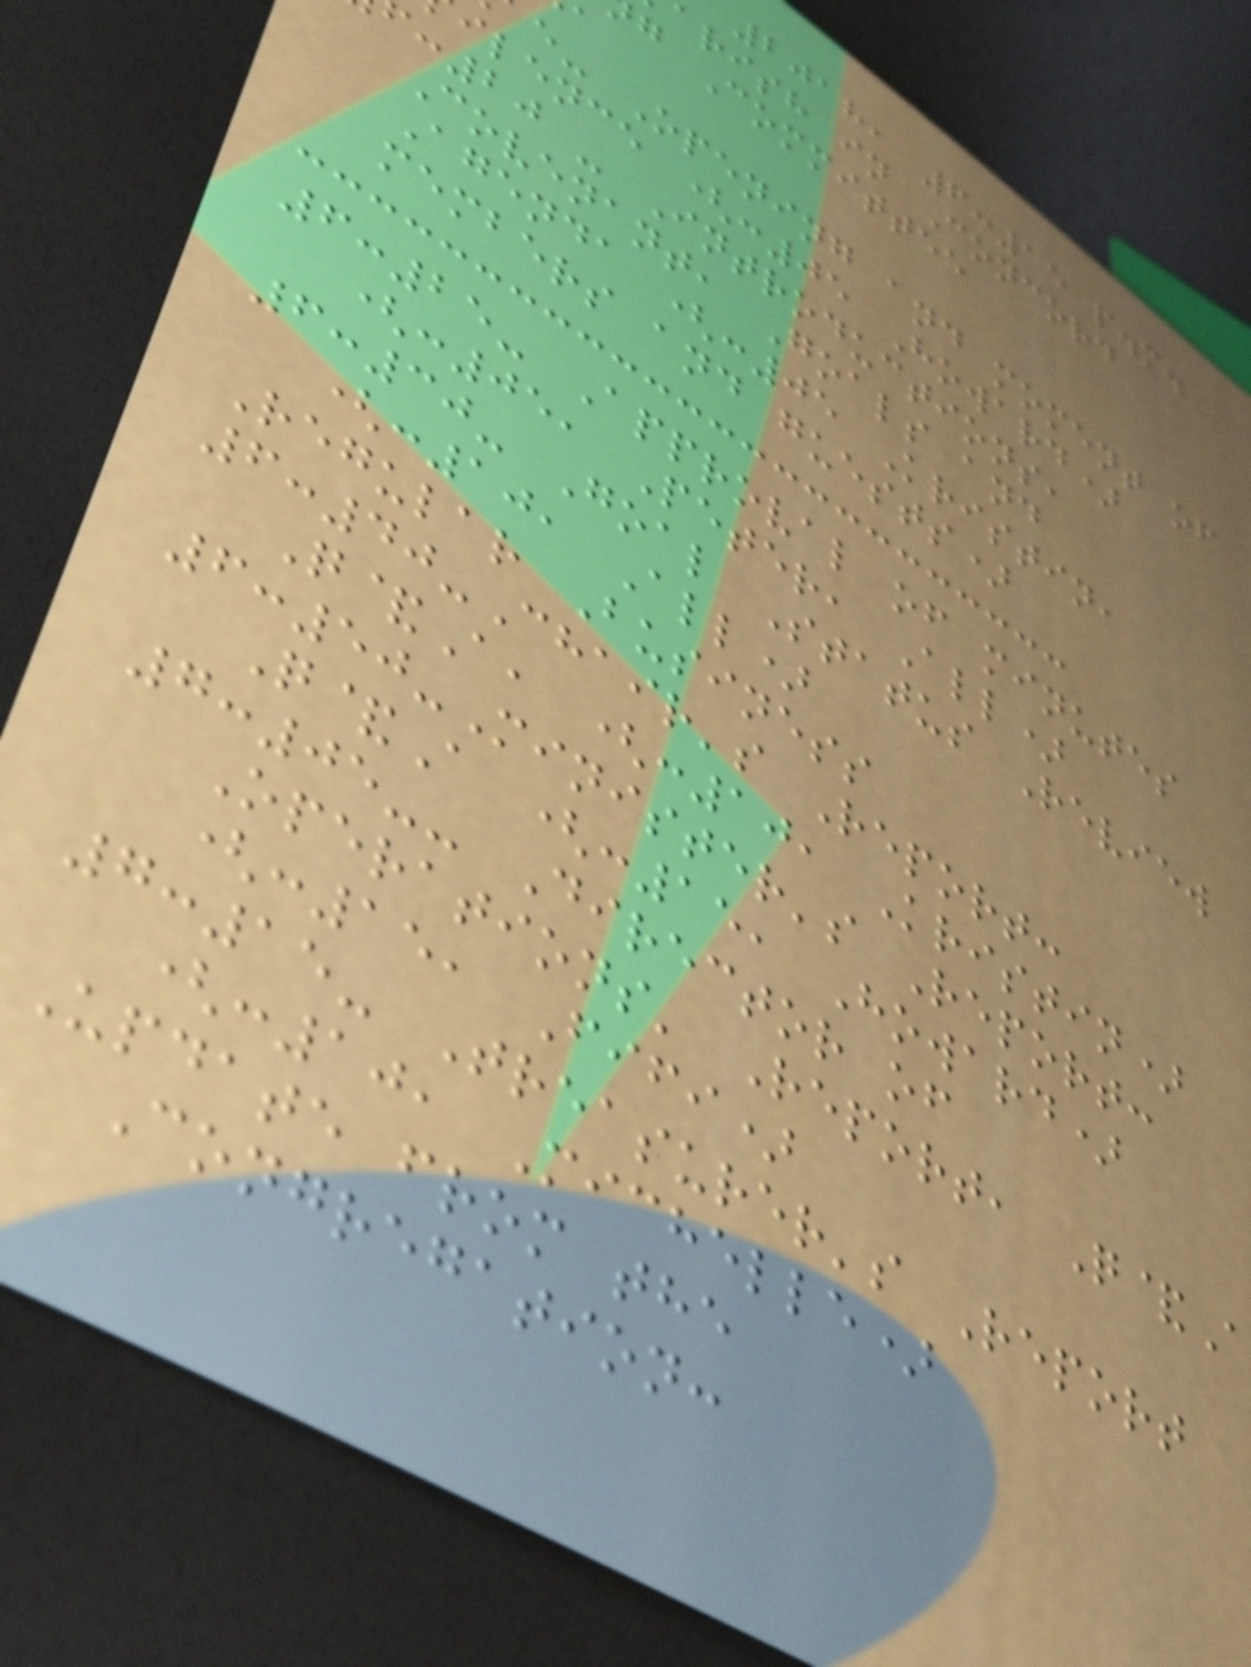2018, 6:15 p.m.
arish in Concord
g Committee
e- Opening and moment of
ilence (:05 Howard)
:20 - Introductions,
Covenant, Goals and
Agenda (:05 Kristin,
members and guests)
6:25- Approval of minutes
(:05, Peter, All)
6:30- Goal Status Review
(:10, All)
Regular Business
6:40-Chair's Report:
Q&A, (:10, Kristin)
6:50-Minister's Report:
Q&A (:15, Howard)
7:05-- Director of
Operations' Report, Q&A
(:15, Fifi)
7:15- Treasurer's Report
(:10, Michelle)
Update from the
Congregation:
